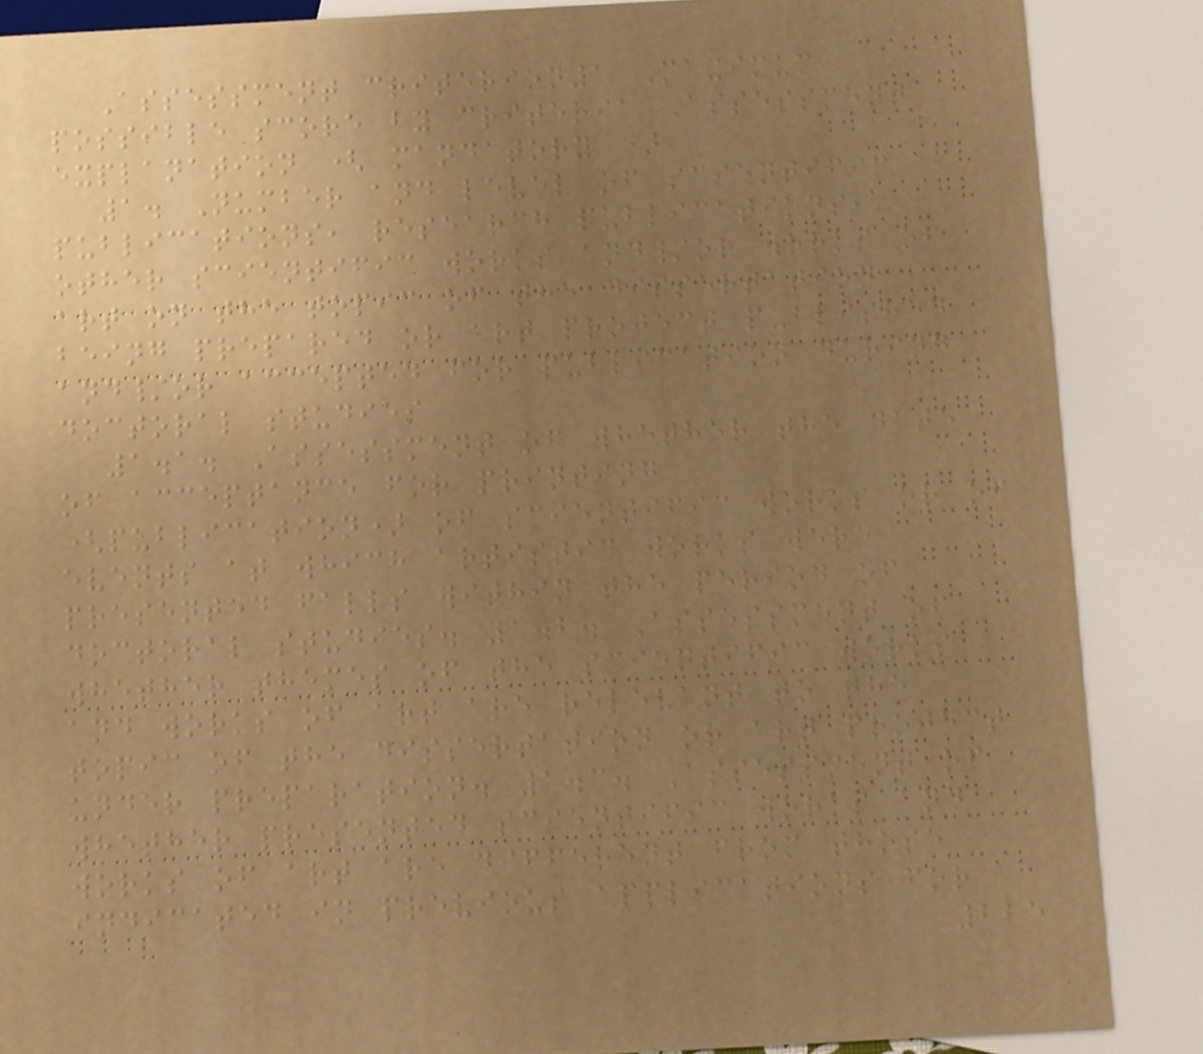Assessment criterion1 Maximum
possible score by criteria Assessment
explanation ( mandatory )
1. Number and level of scientific
publications, research publications,
other scientific works and/or works of
art on the topic of the dissertation
being prepared or art project published
and/or accepted for publication during
doctoral studies
1.1. Assessment of whether the date
of acceptance for printing
(publication) of scientific works or of
events at which artistic works were
presented falls within the period of
doctoral studies. 1.2. Assessment of
whether themes of the scientific works
and works of art are relevant to the
topic of the dissertation or art project
under preparation. 1.3. Assessment of
whether presented scientific works and
works of art are different from those
indicated in previous applications for
225
